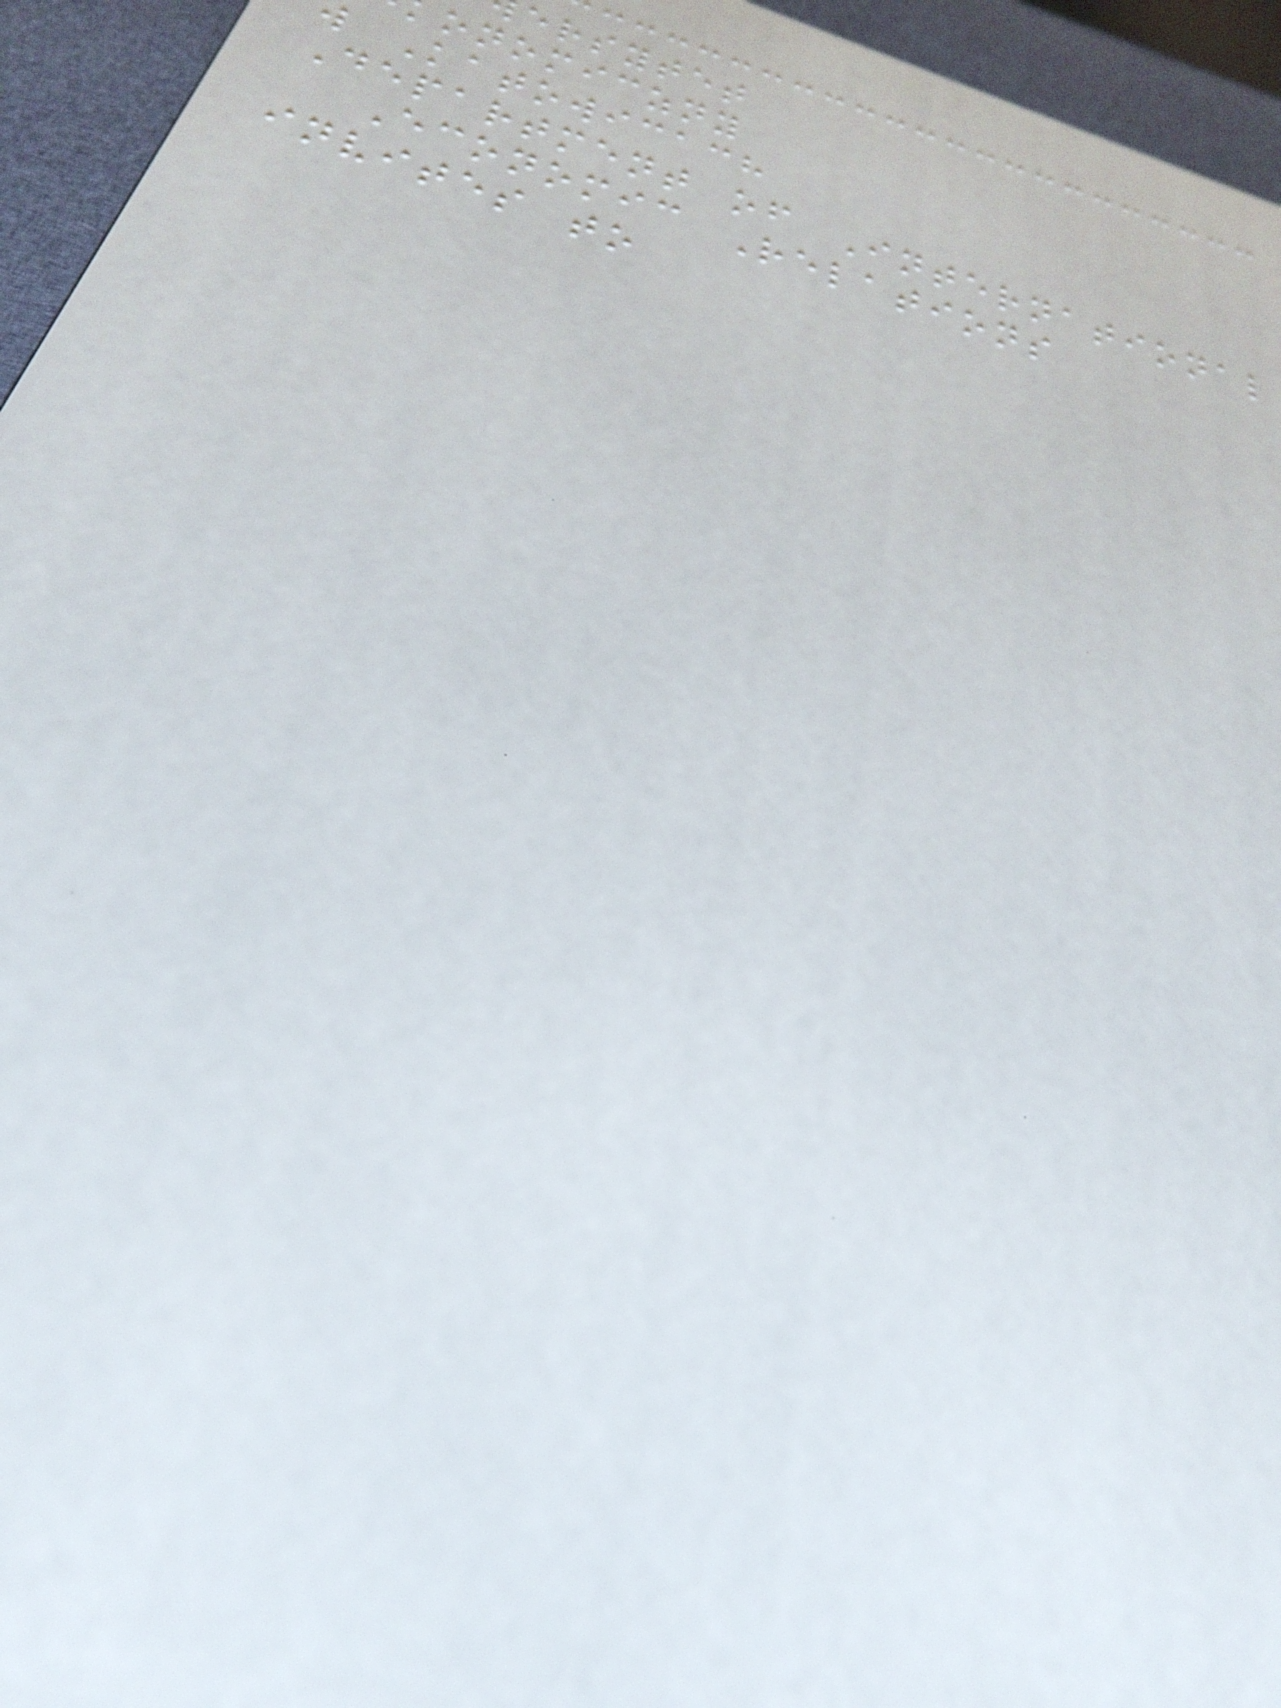ersytet
onomiczny
w Katowicach
Department of International
Economic Relations
invites to
